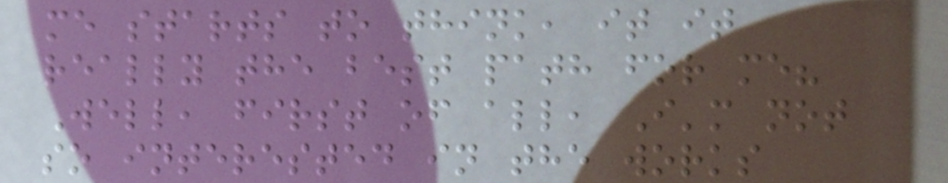me starts to think, it it
really the best path for me?
Well, first of all, I'm not
so interested in the works
